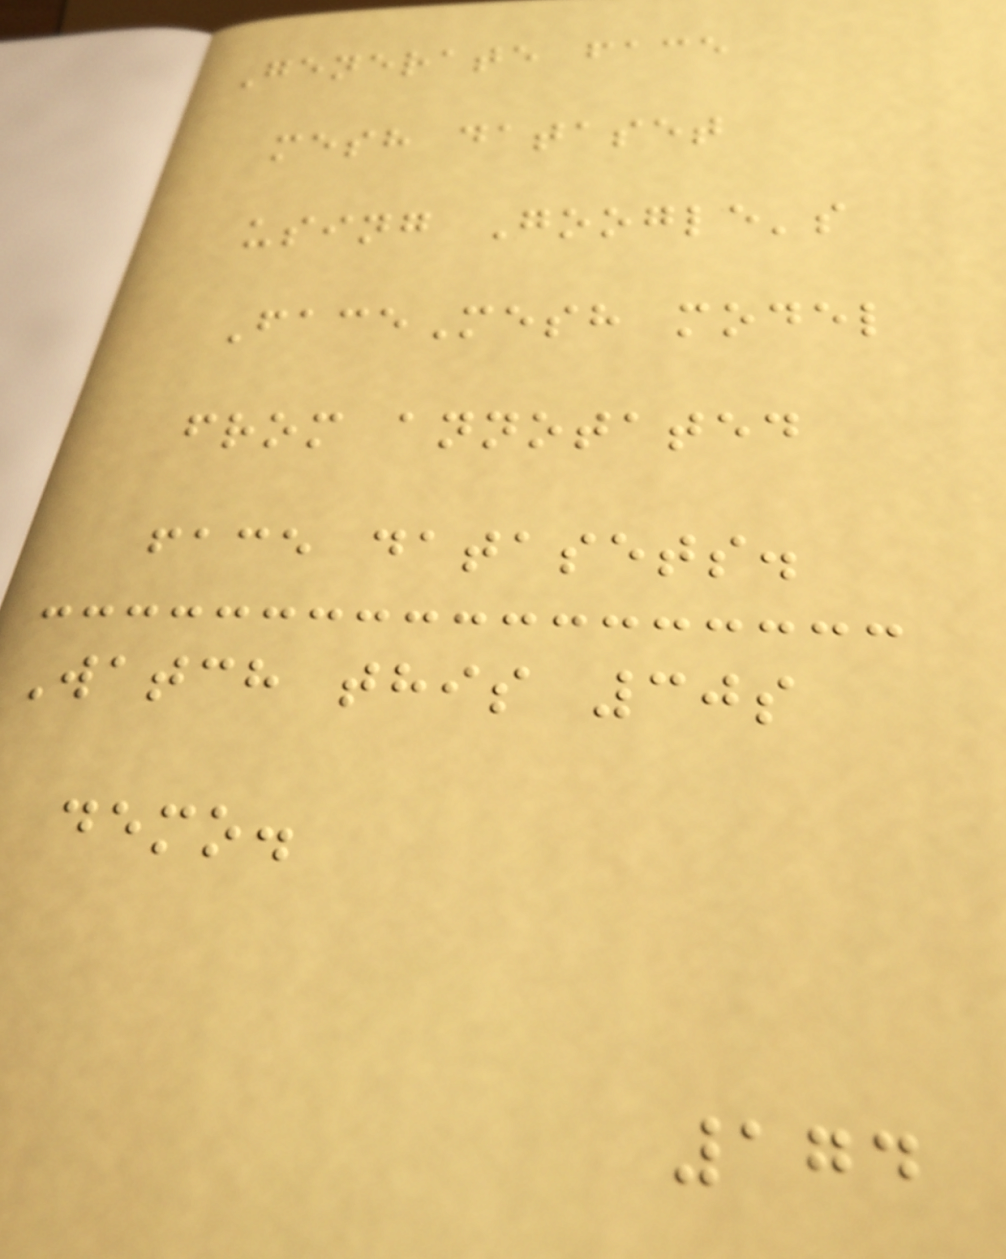Generate face
mesh dataset
using Google's
FaceMesh model
from annotated
face datasets.
Watch this 30s
demo.
174
